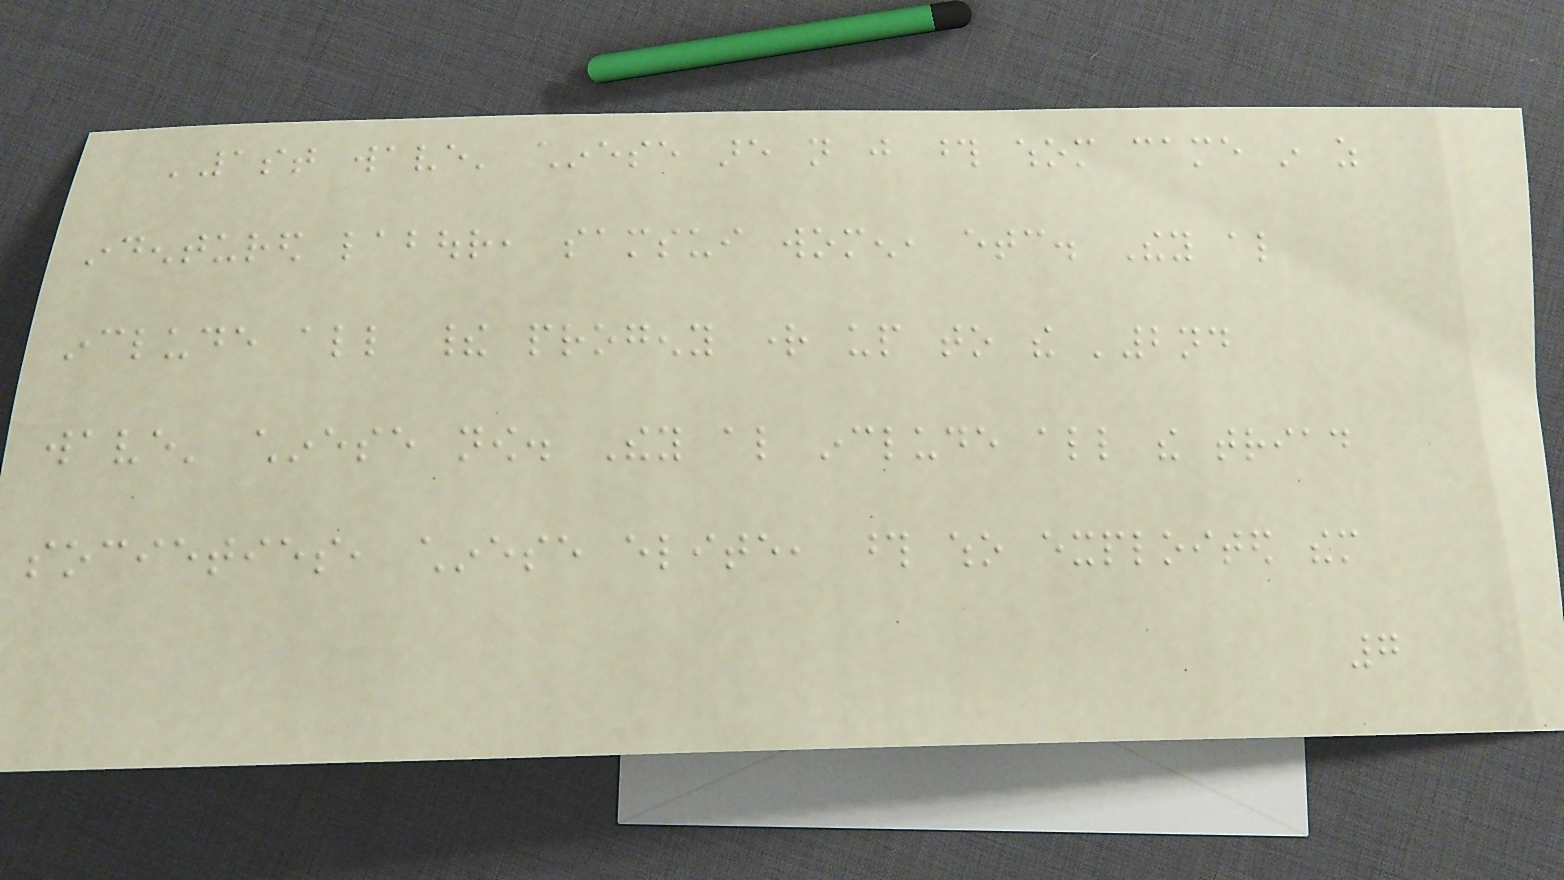'1st wave' chinese are not just those whom came in as
indentured labour, samsui women, etc. They also
include all their progeny right up to the '2nd
wave' chinese now. They also include all the triad
societies, chinese elite, those who exploited them
7
